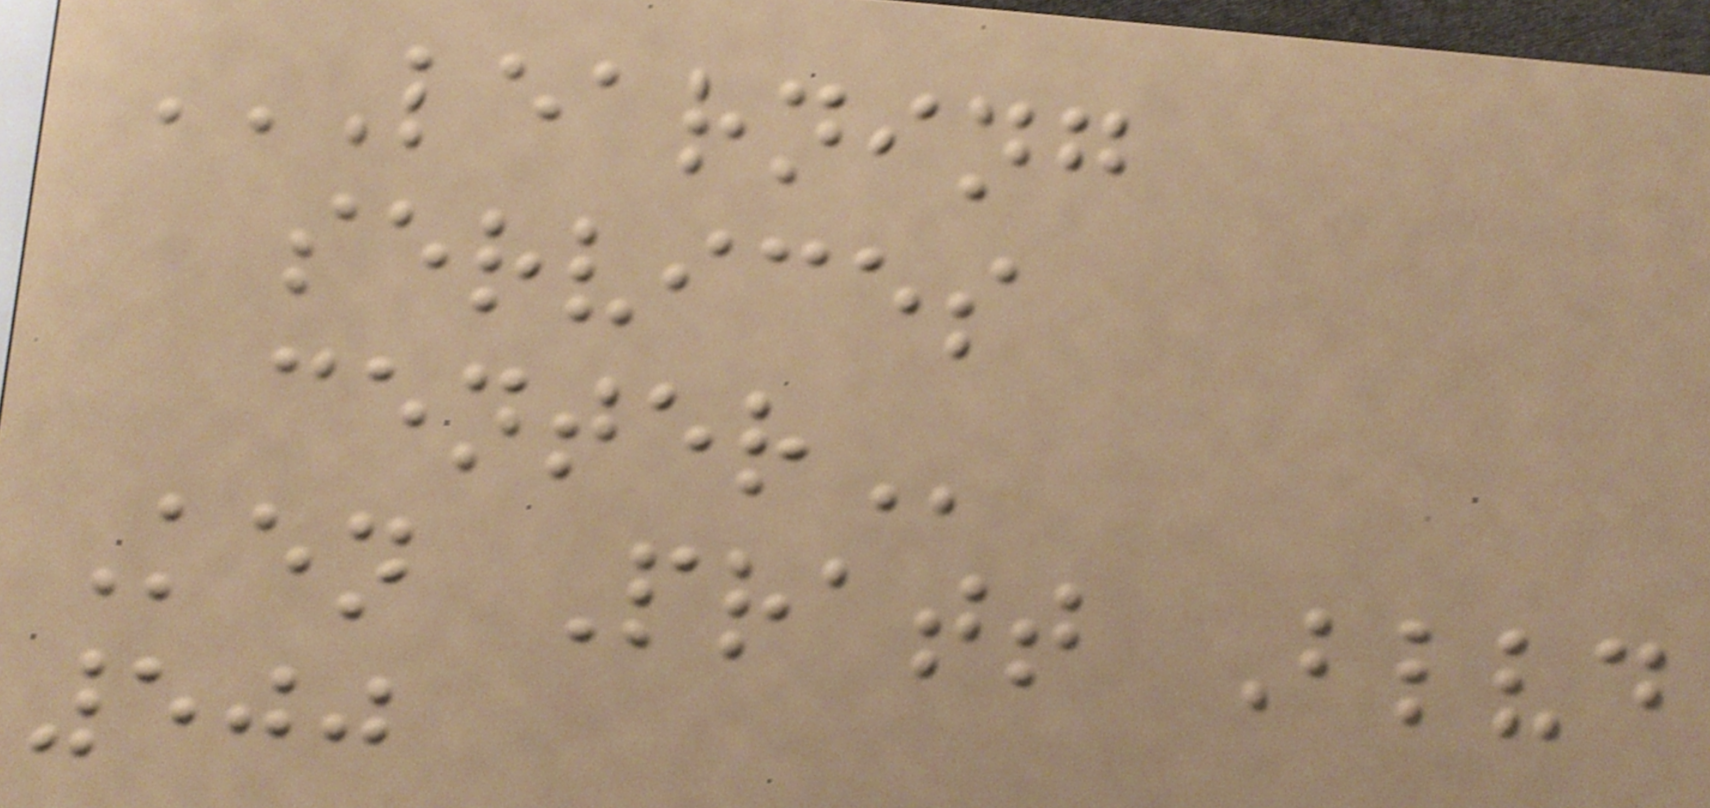LEARNING
SERVICES
CENTER
Ken Pratt Blvd
500
